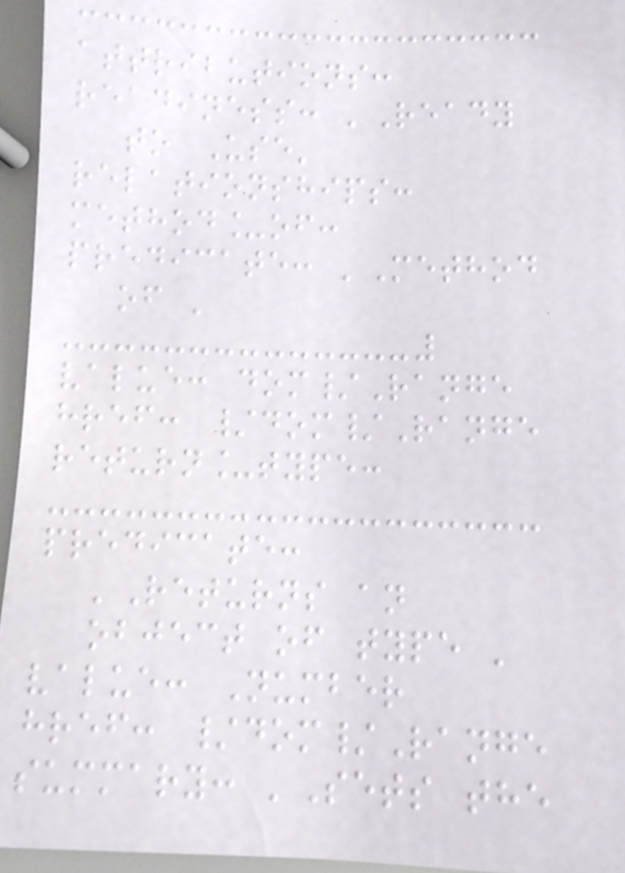attributions:
readiness: 'Ready
to Use'
relationships:
method_of:
predicate: 'Method
of '
value: dom/Range
href: /dom/Range
return_type:
predicate:
'Returns an
object of type '
value: Number
href: /dom/Range
summary: 'Sets the
